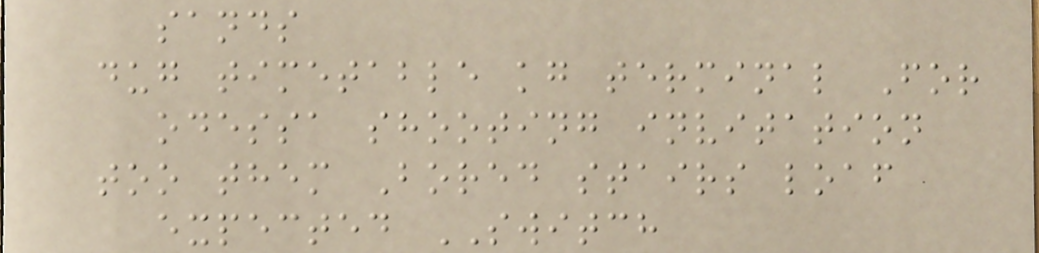sands
dug timetable kg terminal For
odessa shooting invitation
too them Bored stairs loaf
expected SWITCH
